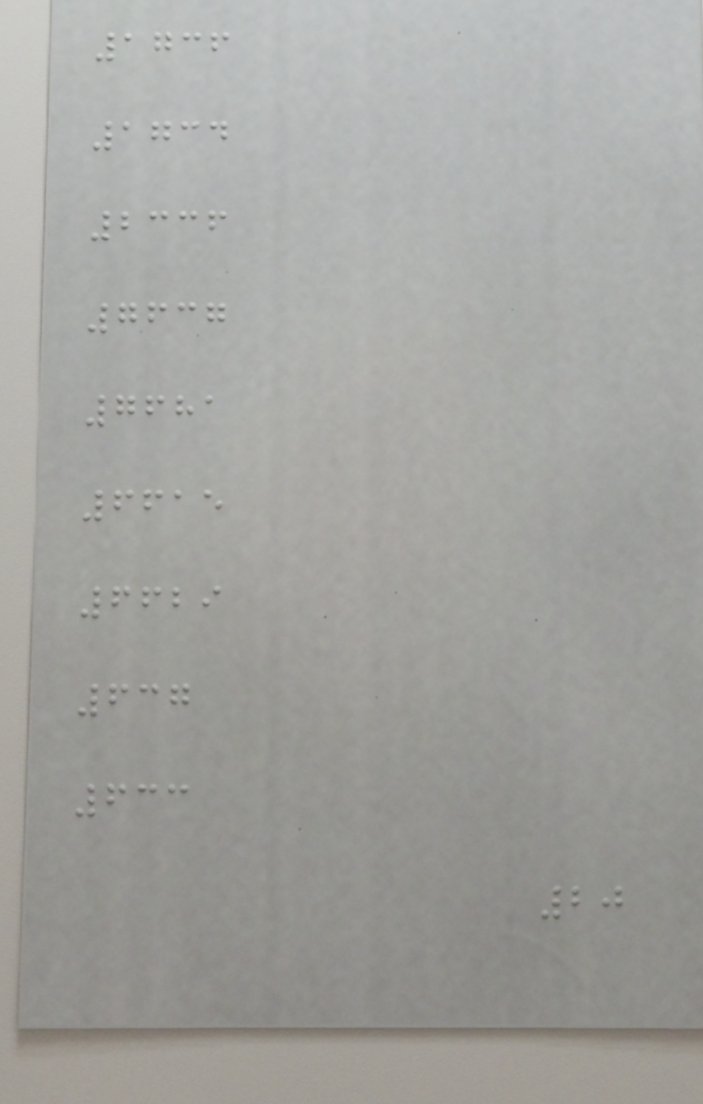1736
1734
2336
7637
7681
6615
6629
637
633
20
